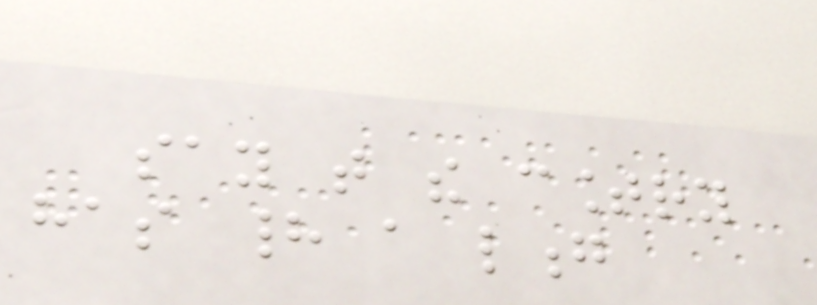say that the country
has had a long
